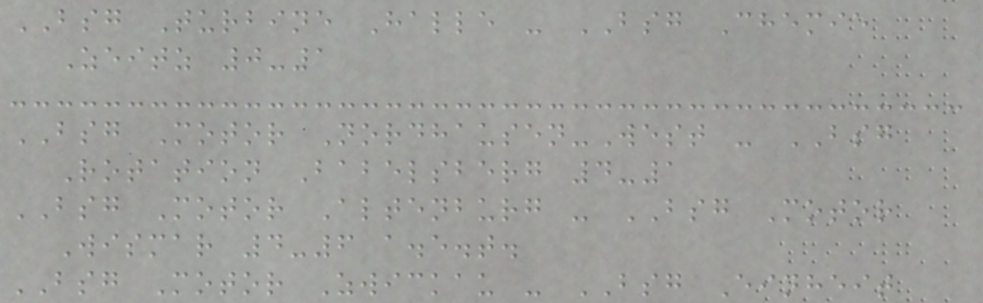BSG Turbine Halle - BSG Chemie
Zeitz 0-1
BSG Motor Nordhausen-West - BSG
Rotation Babelsberg 4-1
BSG Motor Altenburg - BSG Motor
Wismar 4-6 a.e.t.
BSG Motor Zwickau - BSG Einheit
